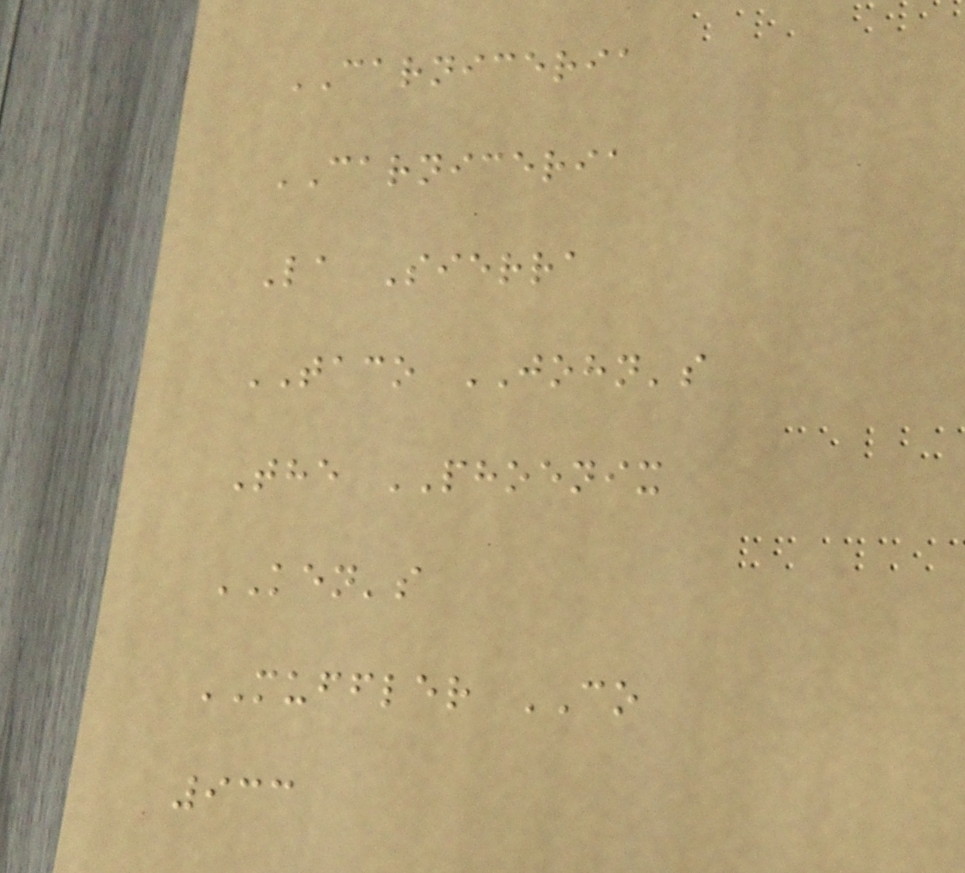CARNICERIA
CARNICERIA
La Sierra
TACO JOHN's
The PHOENIX
KEN's
MUFFLER CO
933
